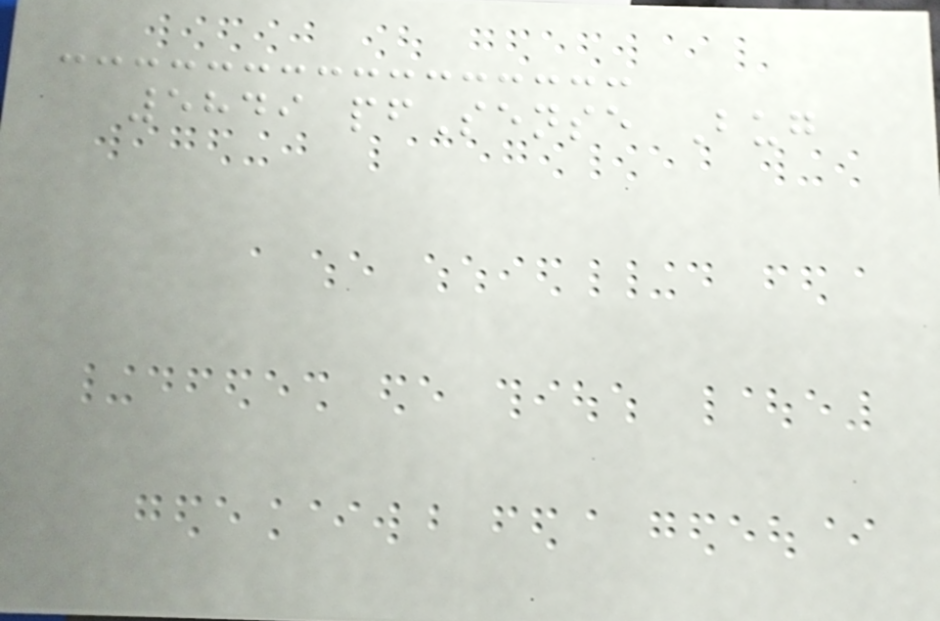5849 pfSense Bug
